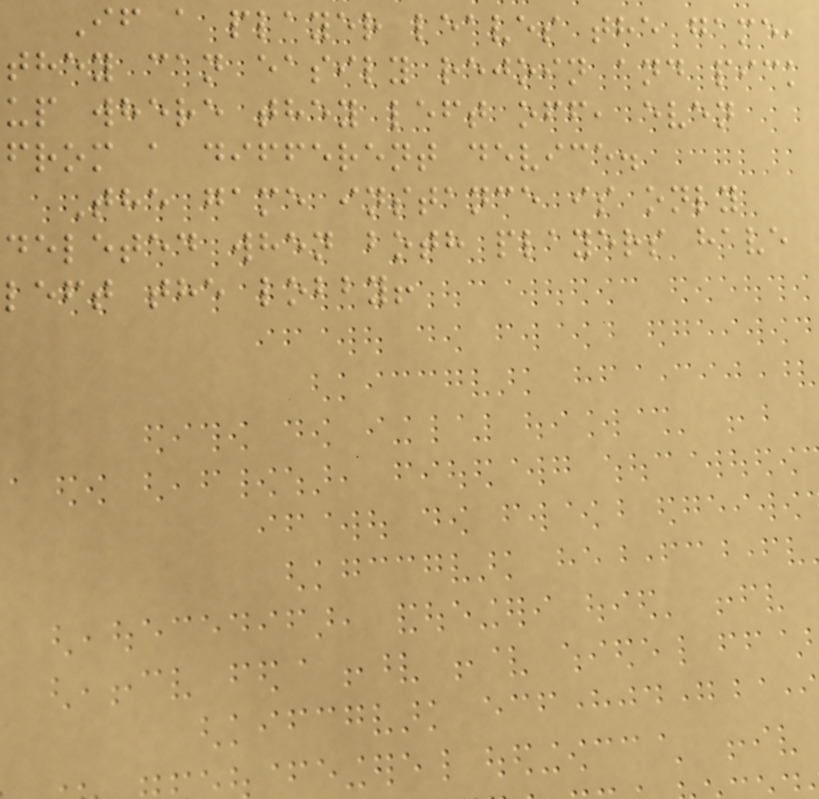If a player leaves the game,
they can easily rejoin and pick
up where they left off, even
from a different device.
The game instance is only
deleted when both players have
left the lobby!
